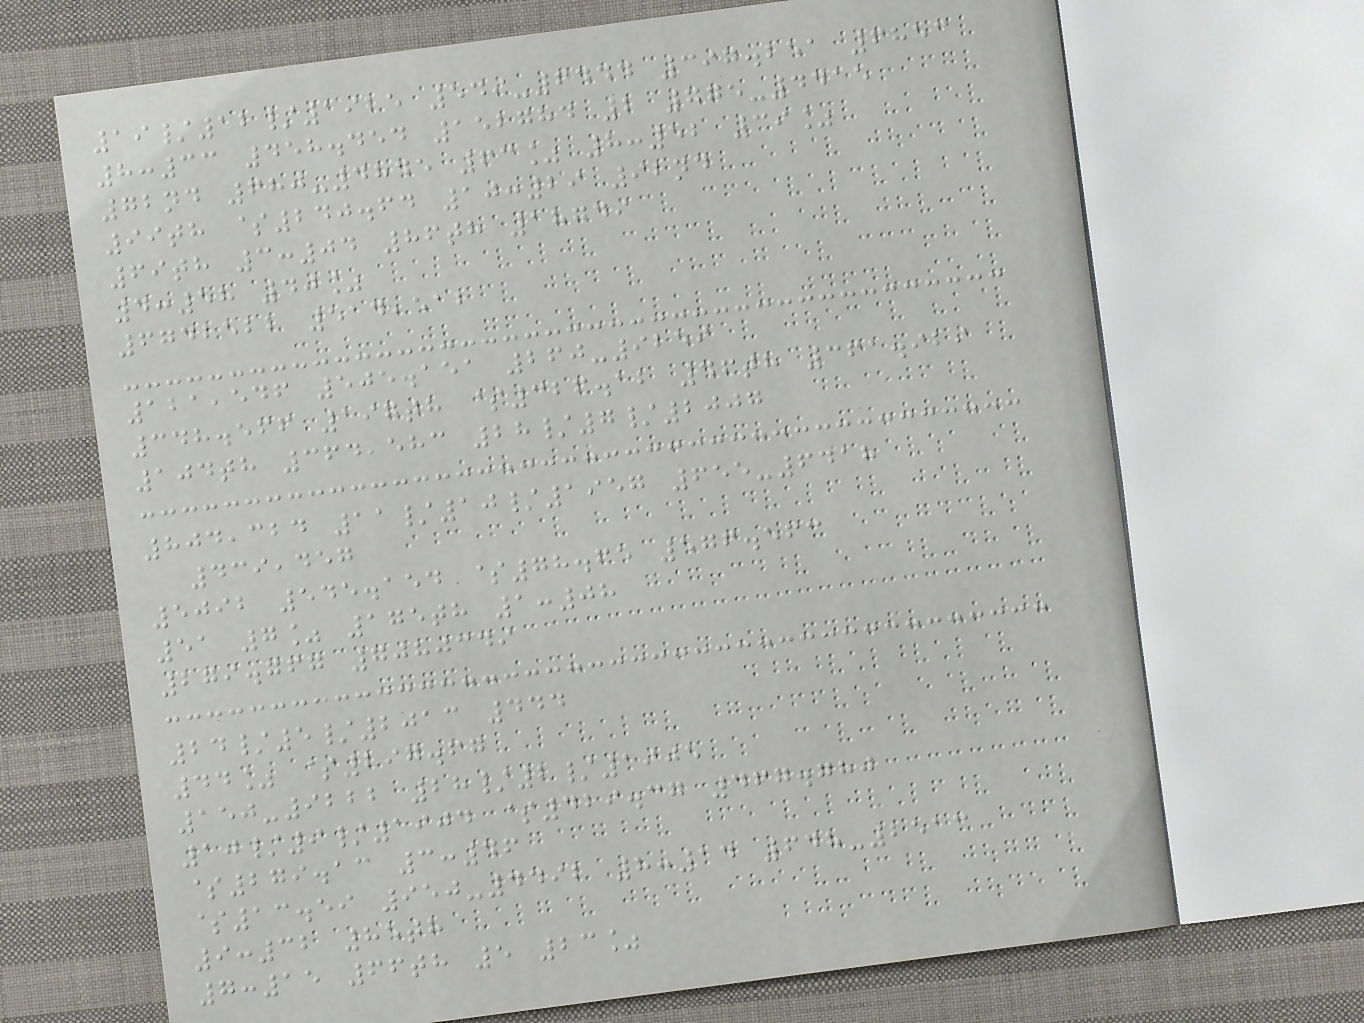19/12/1925 549-6444 397.251 6853
8:33 458.454 152784 2 775-4415
72nd 680-4845 63% 8:52 39%
99th $240.64 10:29 92nd
69th 3:04 86th 18749
4:58 40%
6742522 514,512
121,546 505.151 260-9259
348.566 197th $326.12 46th 361.929
104th 364,583 28/7/2007
804,324 11/10/1957 655-6418
439,457
5092 545.154 $78.65 576.563
51 7% 175th 1:08
279.767 7080349
24/5/2013 444
44% $297.67
150-9222 28/2/1905
10/9/1904 $429.37 467.780
$279.13 3:46
$13.59 950-4492 8:14 648-2513
9:32 85th
7:15 66th 5 23%
